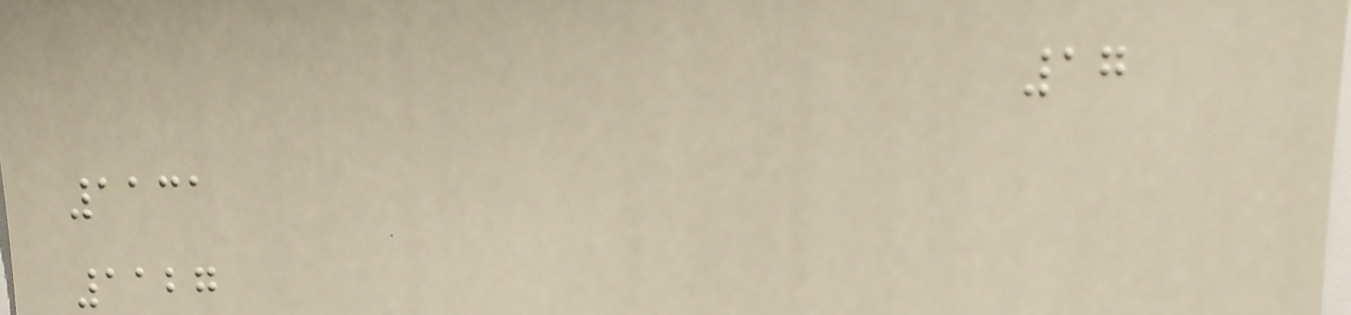17
1131
1127
